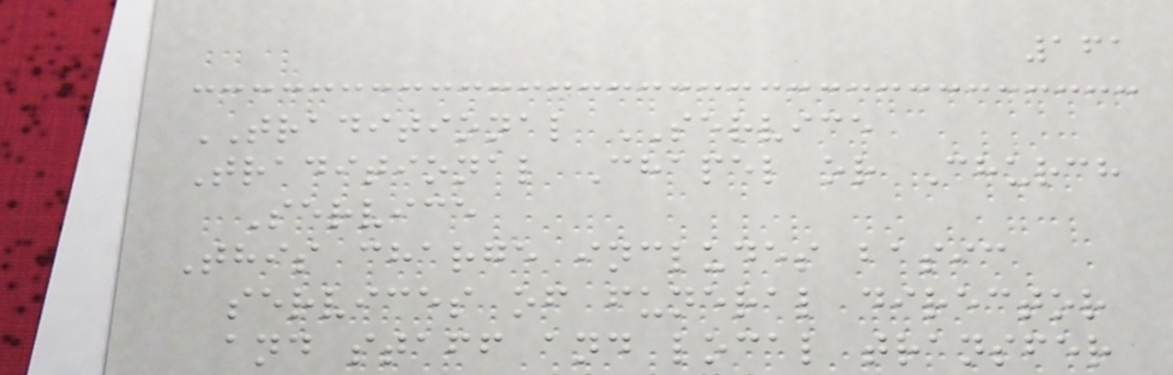161
TRADITIONAL SERVICE
Traditional Chapel or Church
Service
This charge includes basic
services of funeral director
and staff and local transfer
